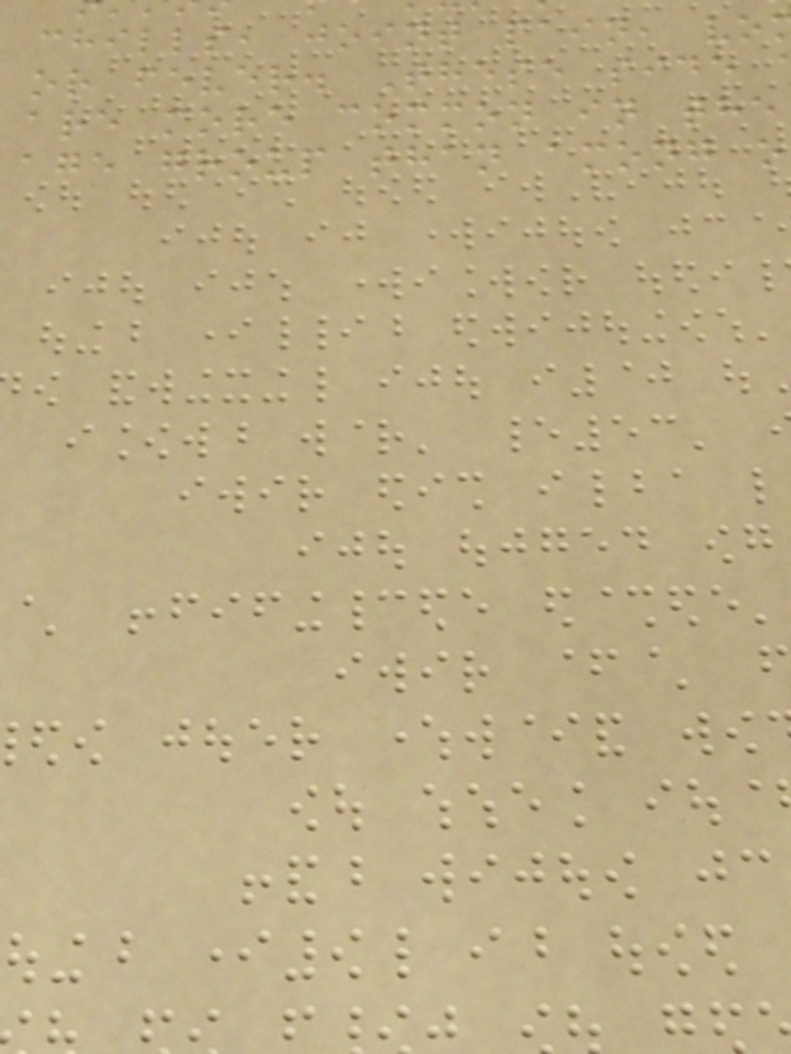chills, joint pain, vo
or fever. These side
are more common in the
age group than among o
